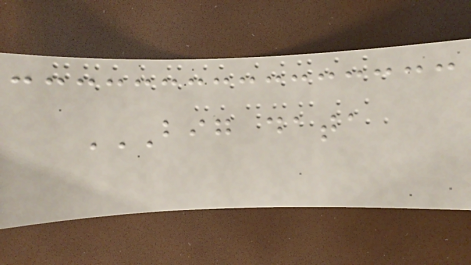BIG DATA
